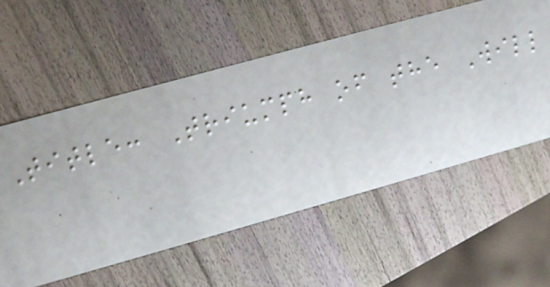Title: Triumph of the Will
